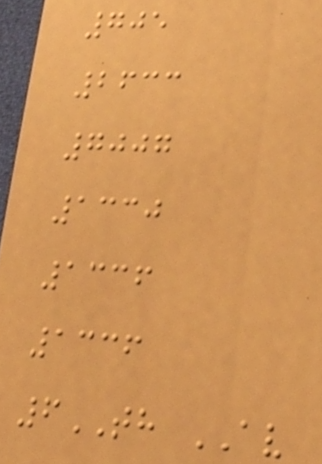705
2633
7007
1330
1336
1336
6TH AV
